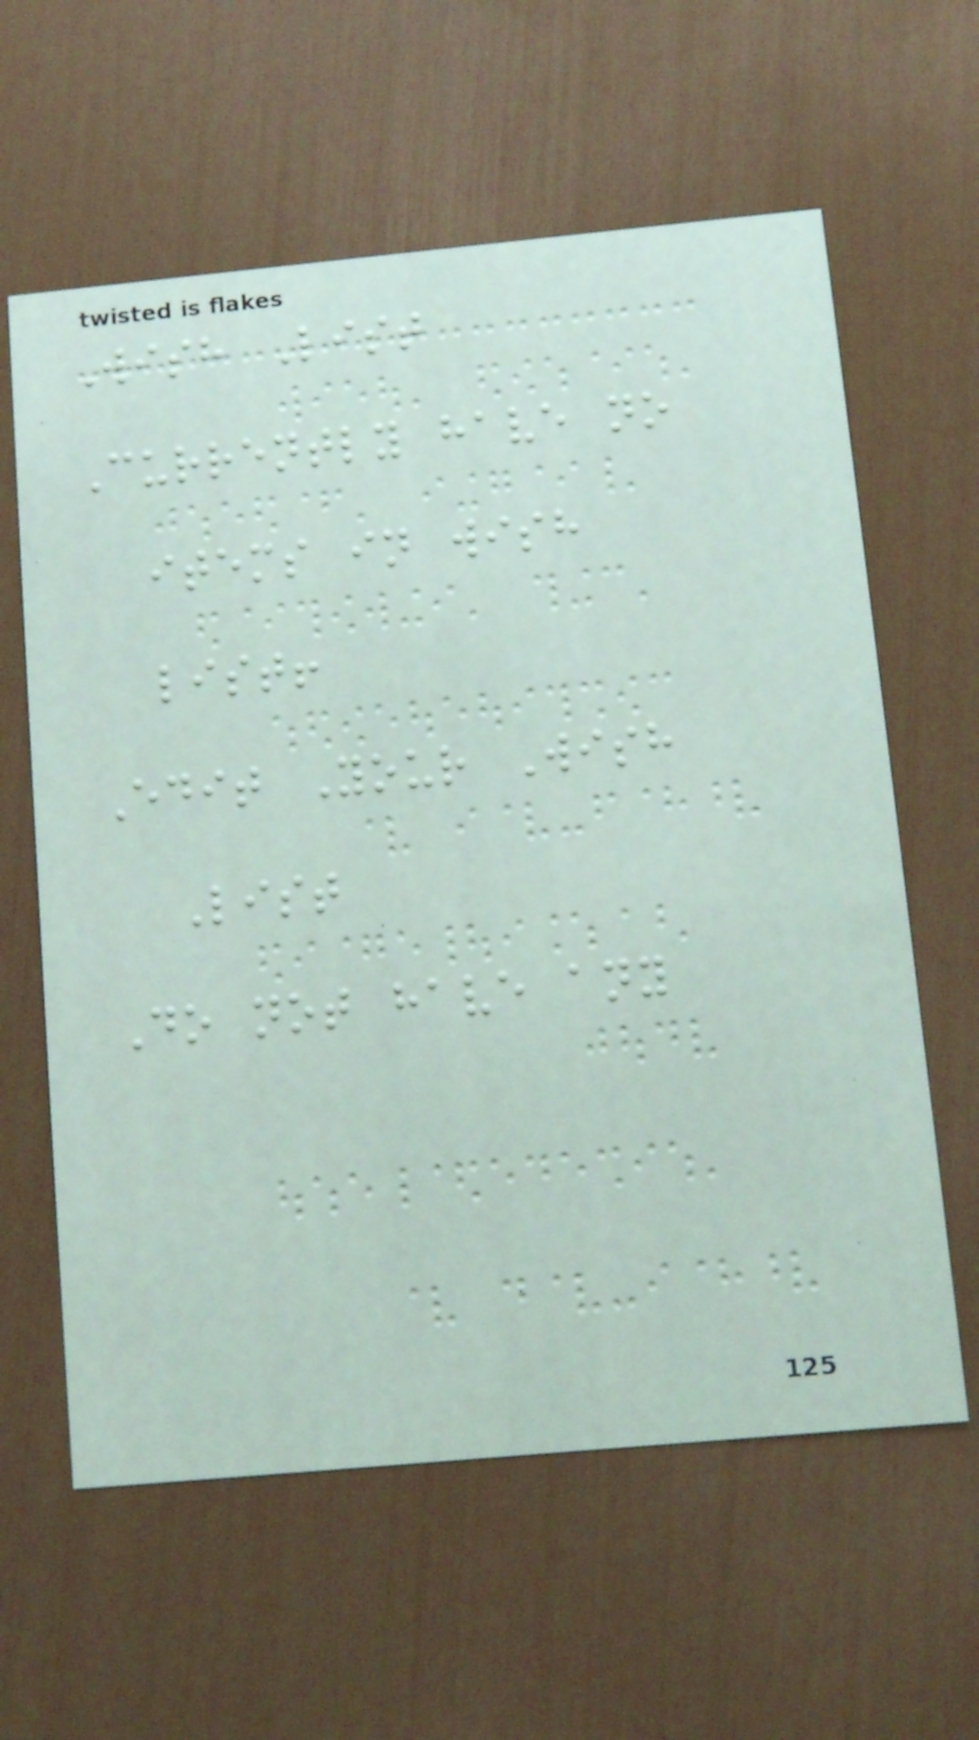Wish List
Currently have no
items in wish
list!
Edit Your Wish
List
Do not have any
